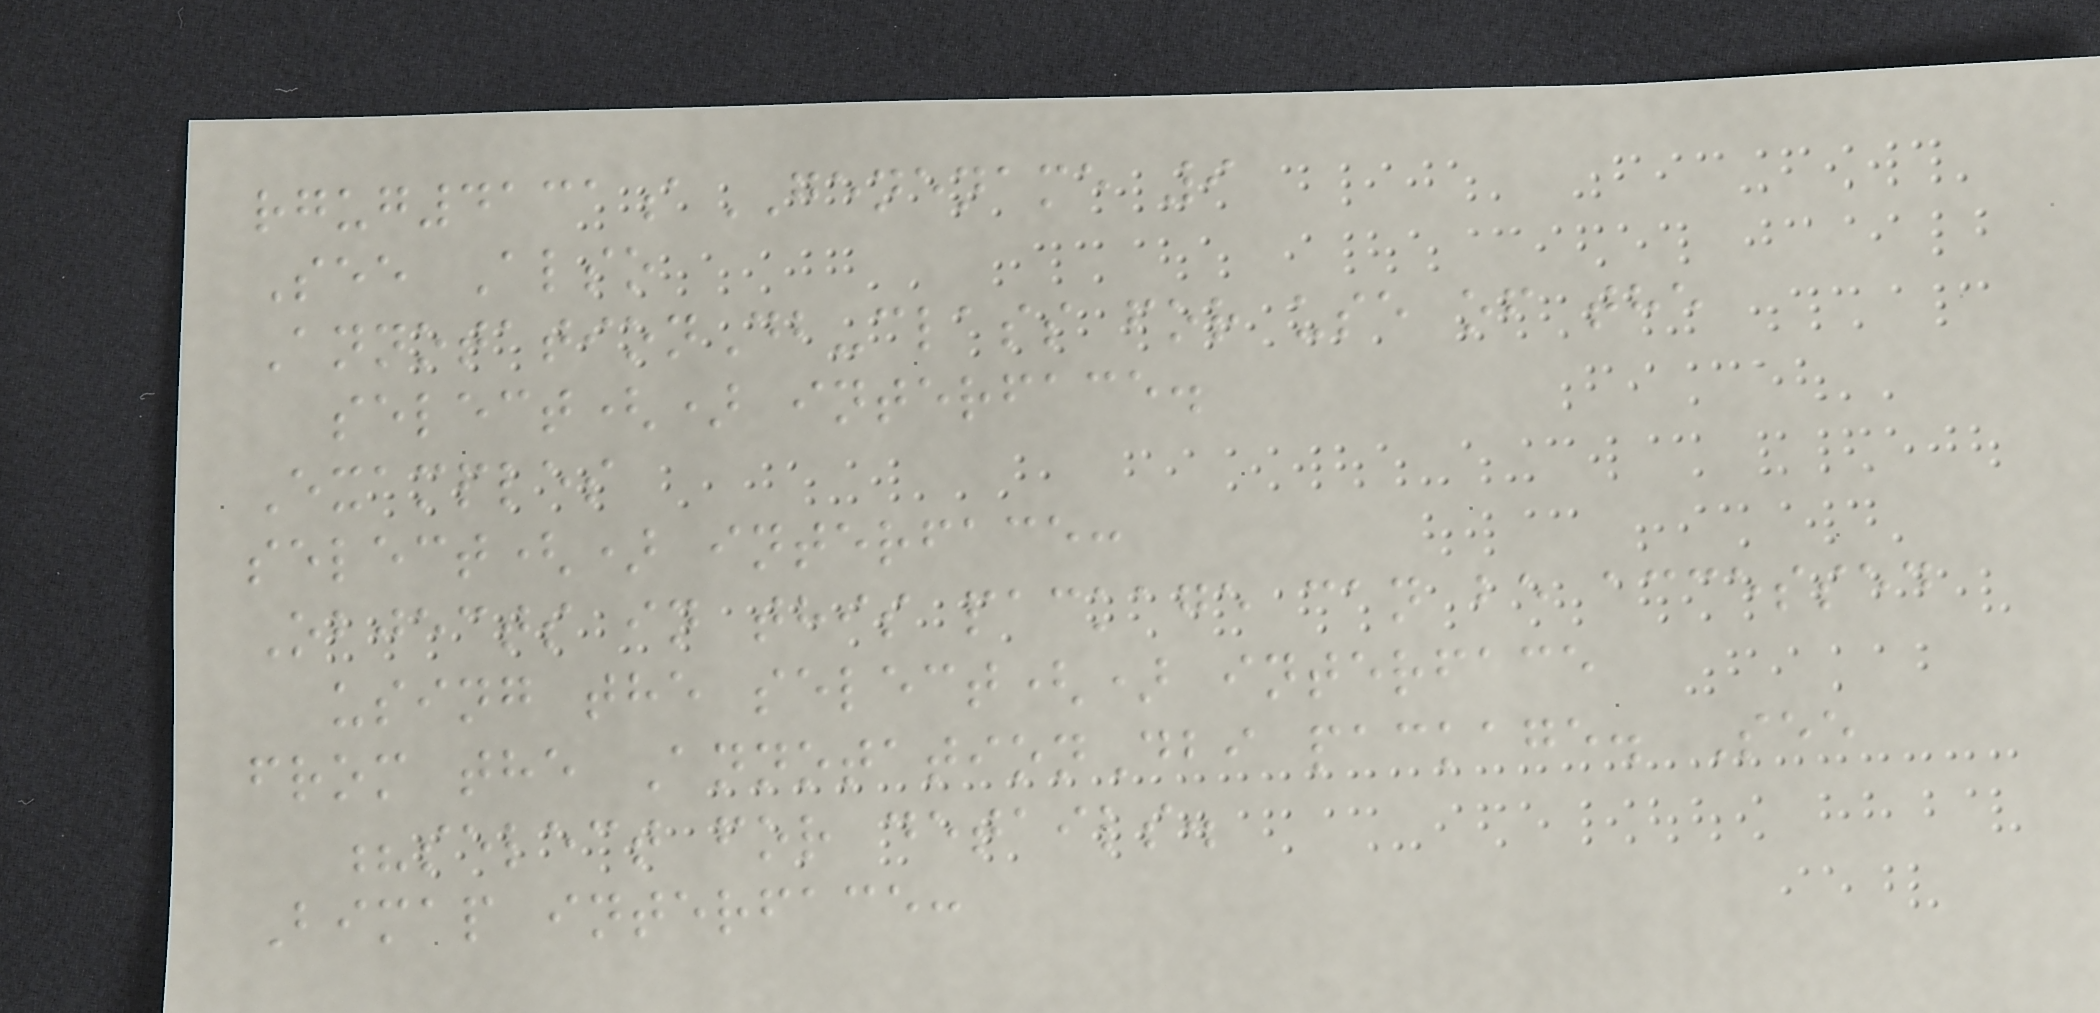rgug4131aGENENAME 9
See Also
AnnotationDb-class for use of the
select() interface.
Examples
select() interface:
Objects in this package can be accessed
using the select() interface
from the AnnotationDbi package. See
?select for details.
Bimap interface:
